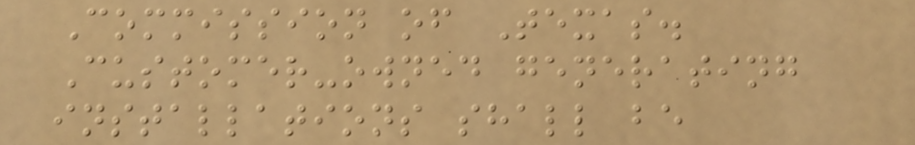Commission of Texas.
Customer-owned generating
installations shall be
